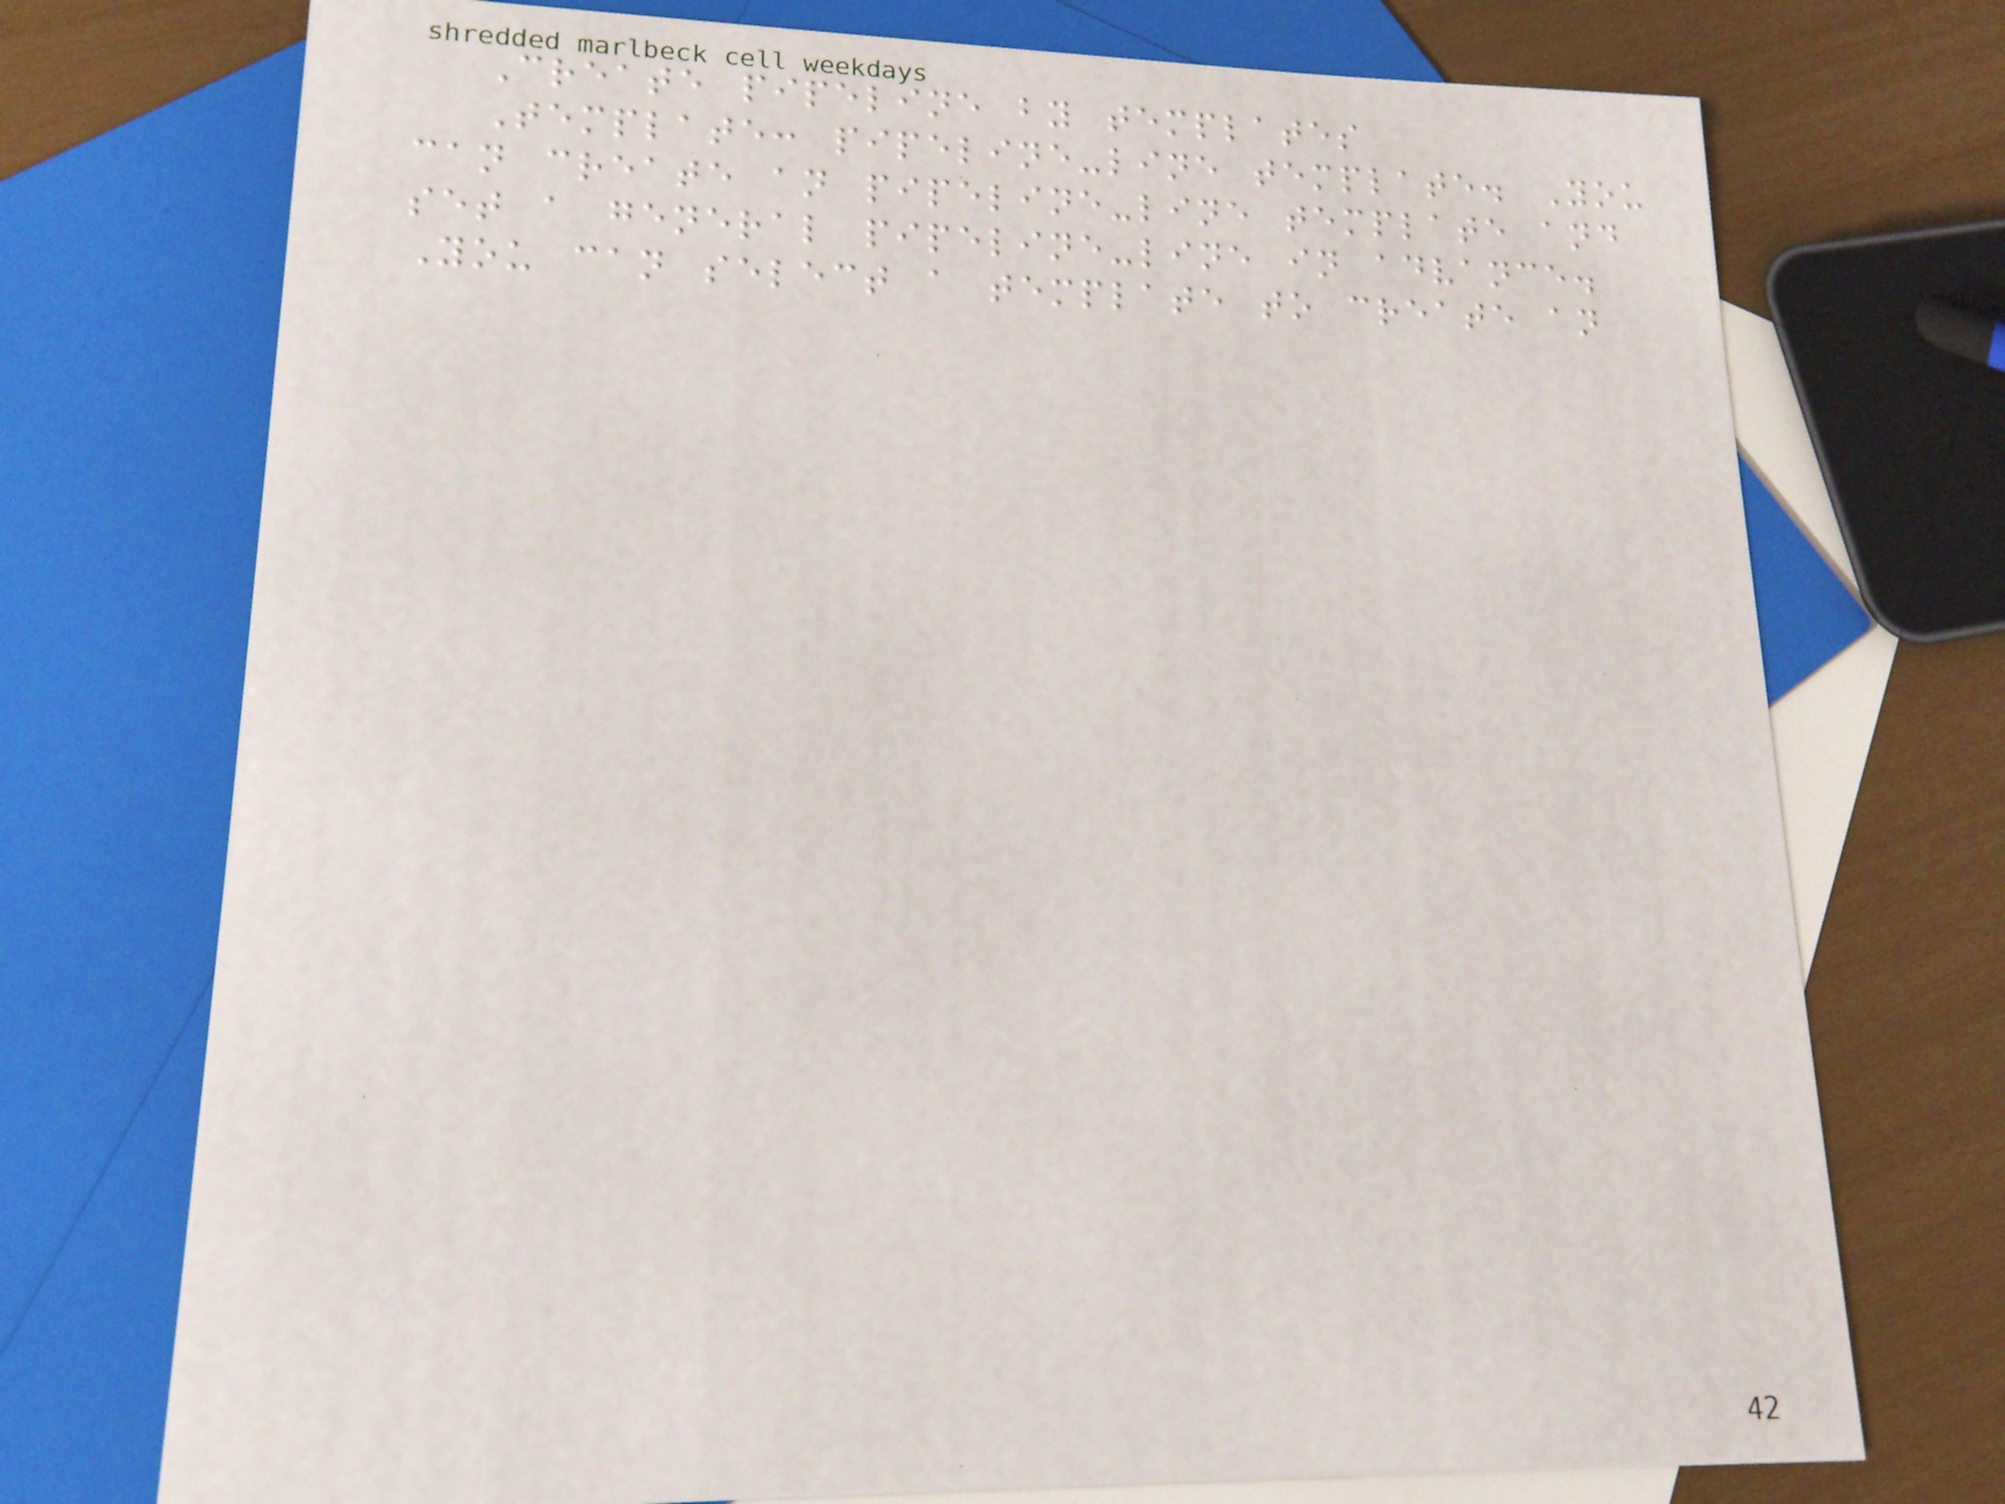Create pipeline by templates
Template: pipeline-line template. You
can create an pipeline-line template and
set a general pipeline-line in advance.
You can select a template to create an
